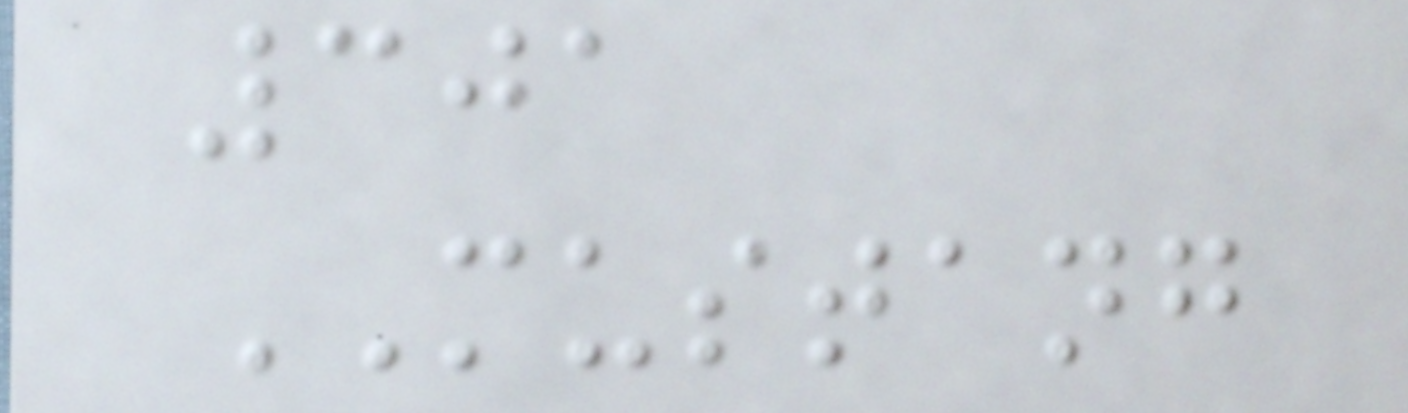301
MUSTANG
